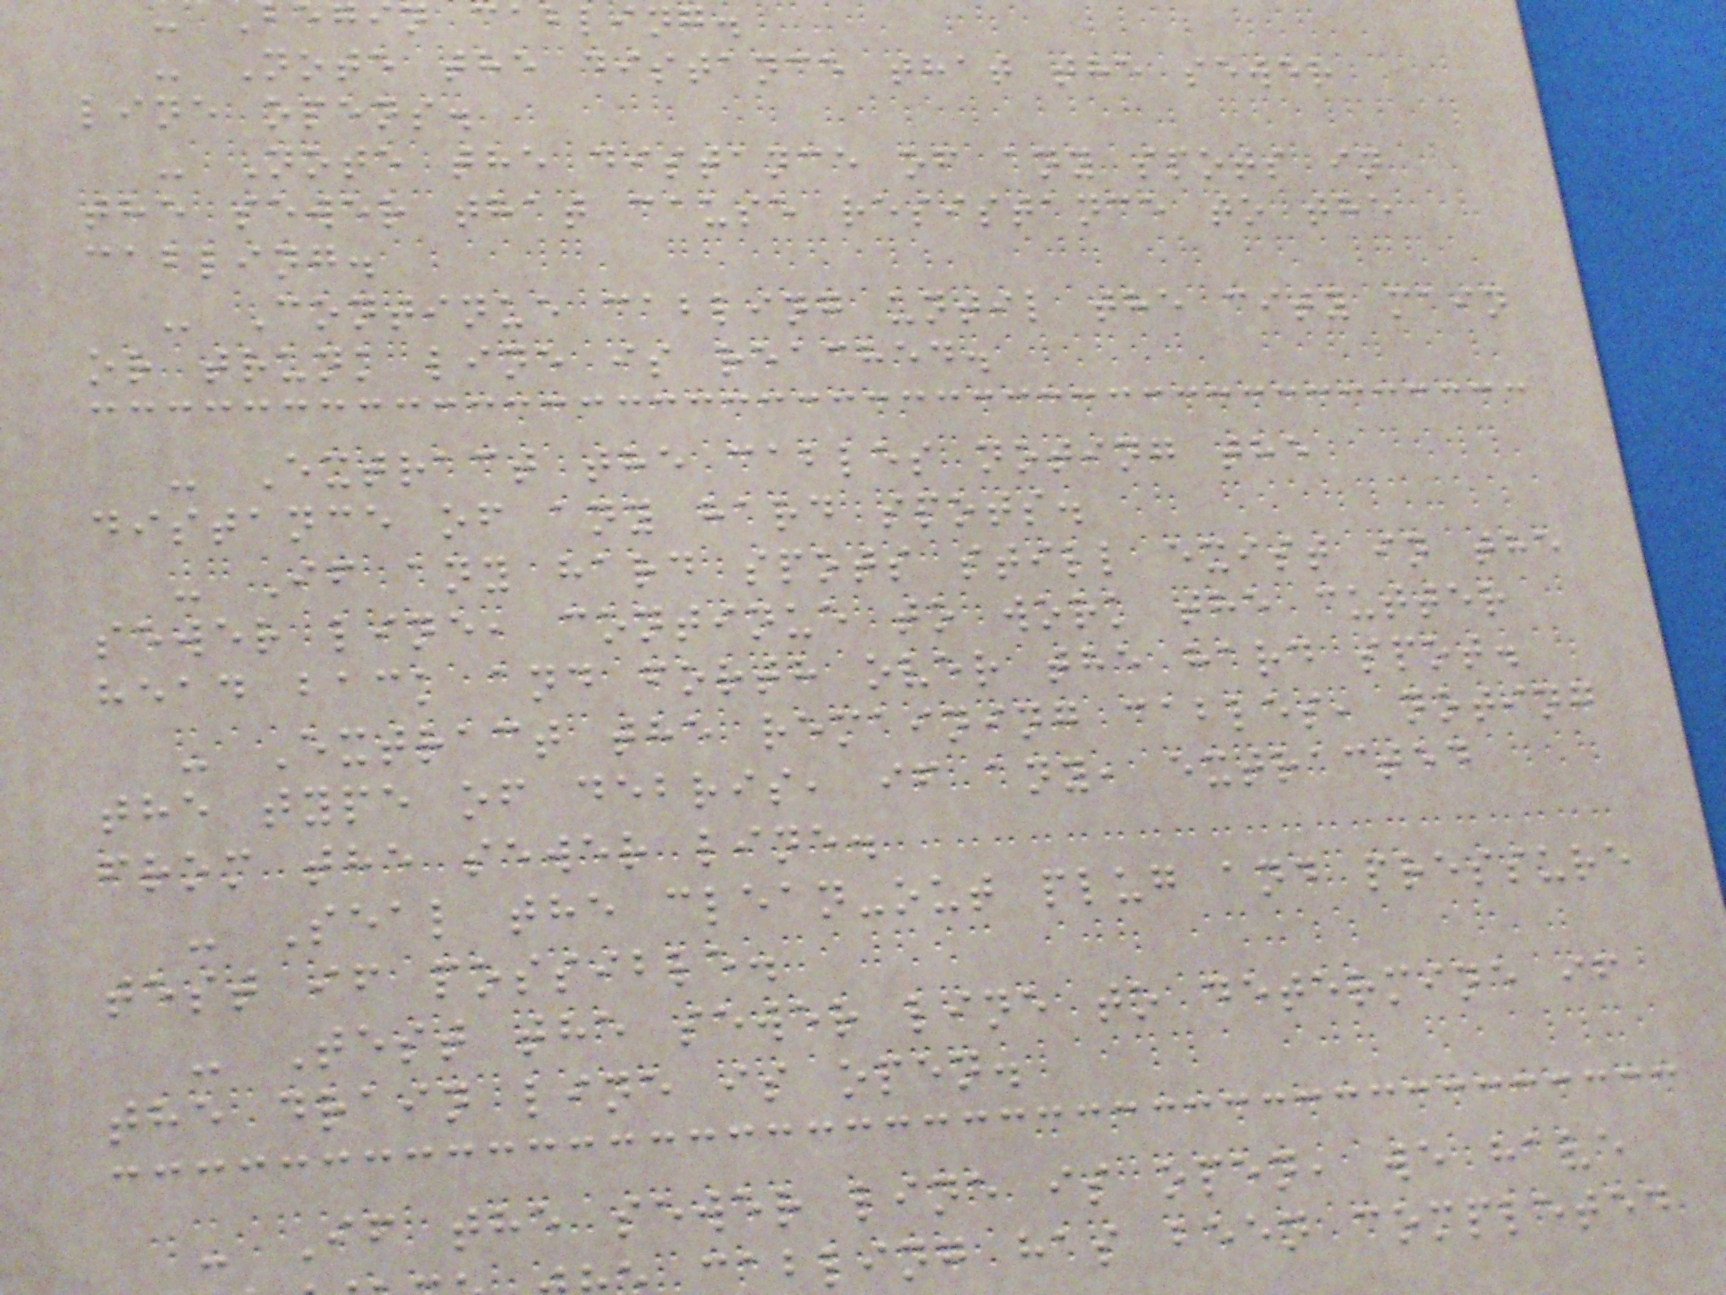egin cabling.
- Note the distance that the sewer
line opens.
- Note the distance of any spots in
the sewer that cause resistance to the
cabling.
- Continue cabling until the city main
or trunk line is reached.
- Extract the cables noting the
distance of any hard spots.
- If any hard spots still exist in the
sewer line, continue to work the cutter
head back and forth over the hard spot.
- Extract the remaining cables, noting
the type of debris, if any, extracted
from the sewer line.
- Seal the clean-out plug and pressure
test if possible.
- Test the sewer line to determine if
the drain line is open.
- If the sewer line is open, we have
abling has been completed
